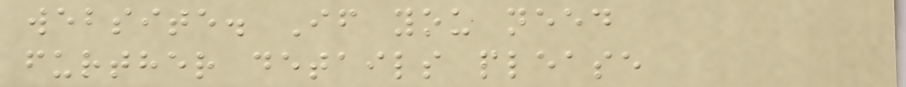website. If you need
further details please
